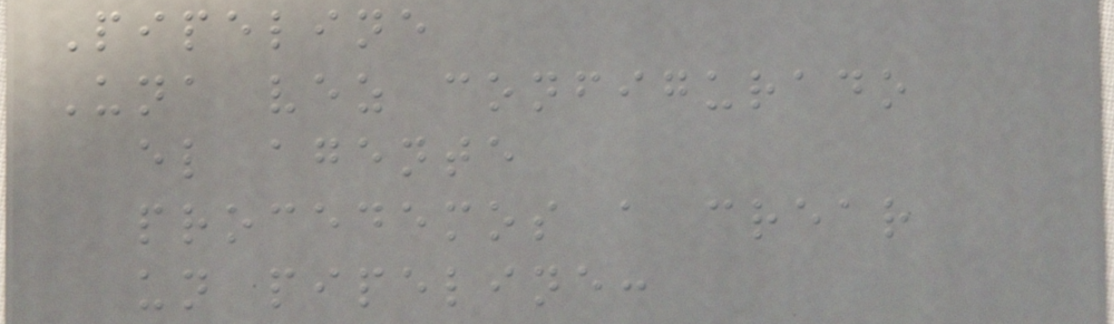Pipeline
Una vez configurado
el agente
procedemos a crear
un pipeline:
